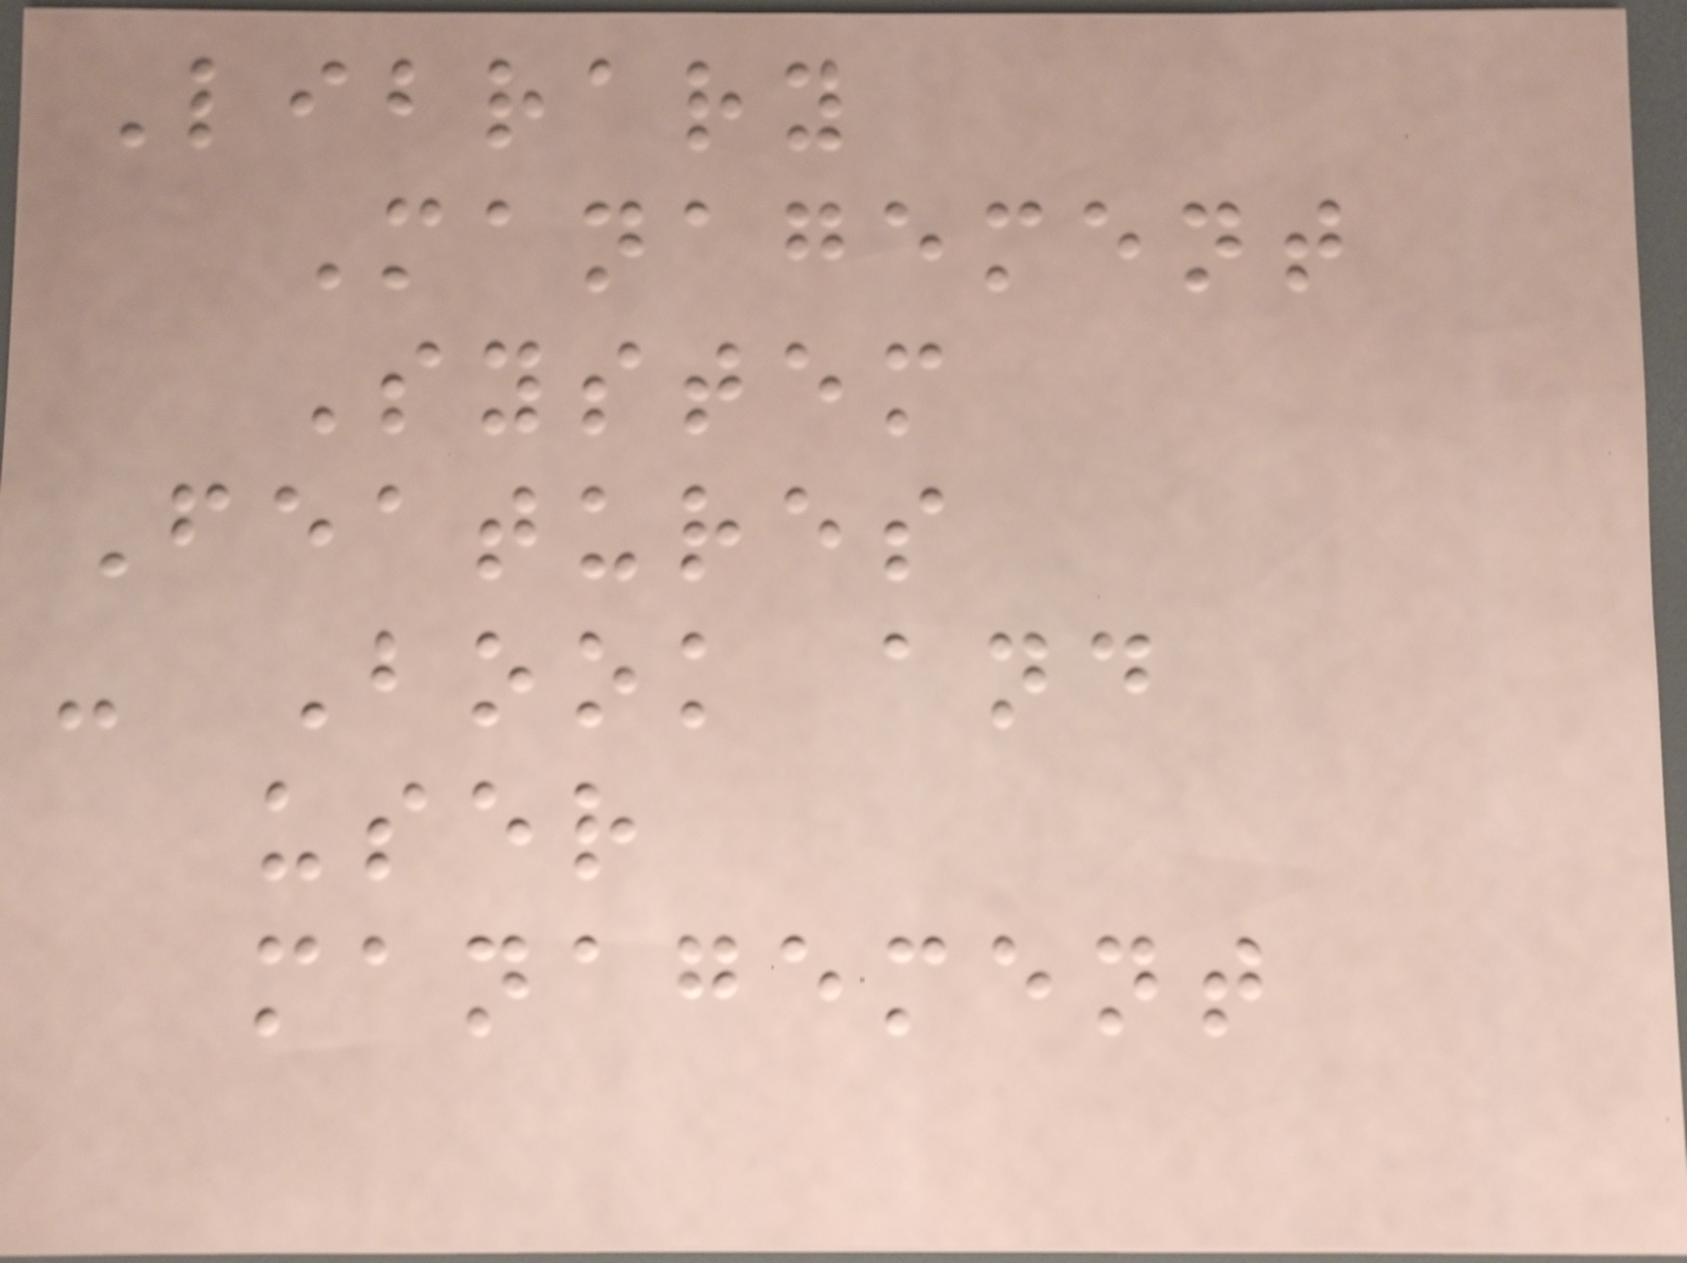Library
Management
System
Features
- Book and
user
management
